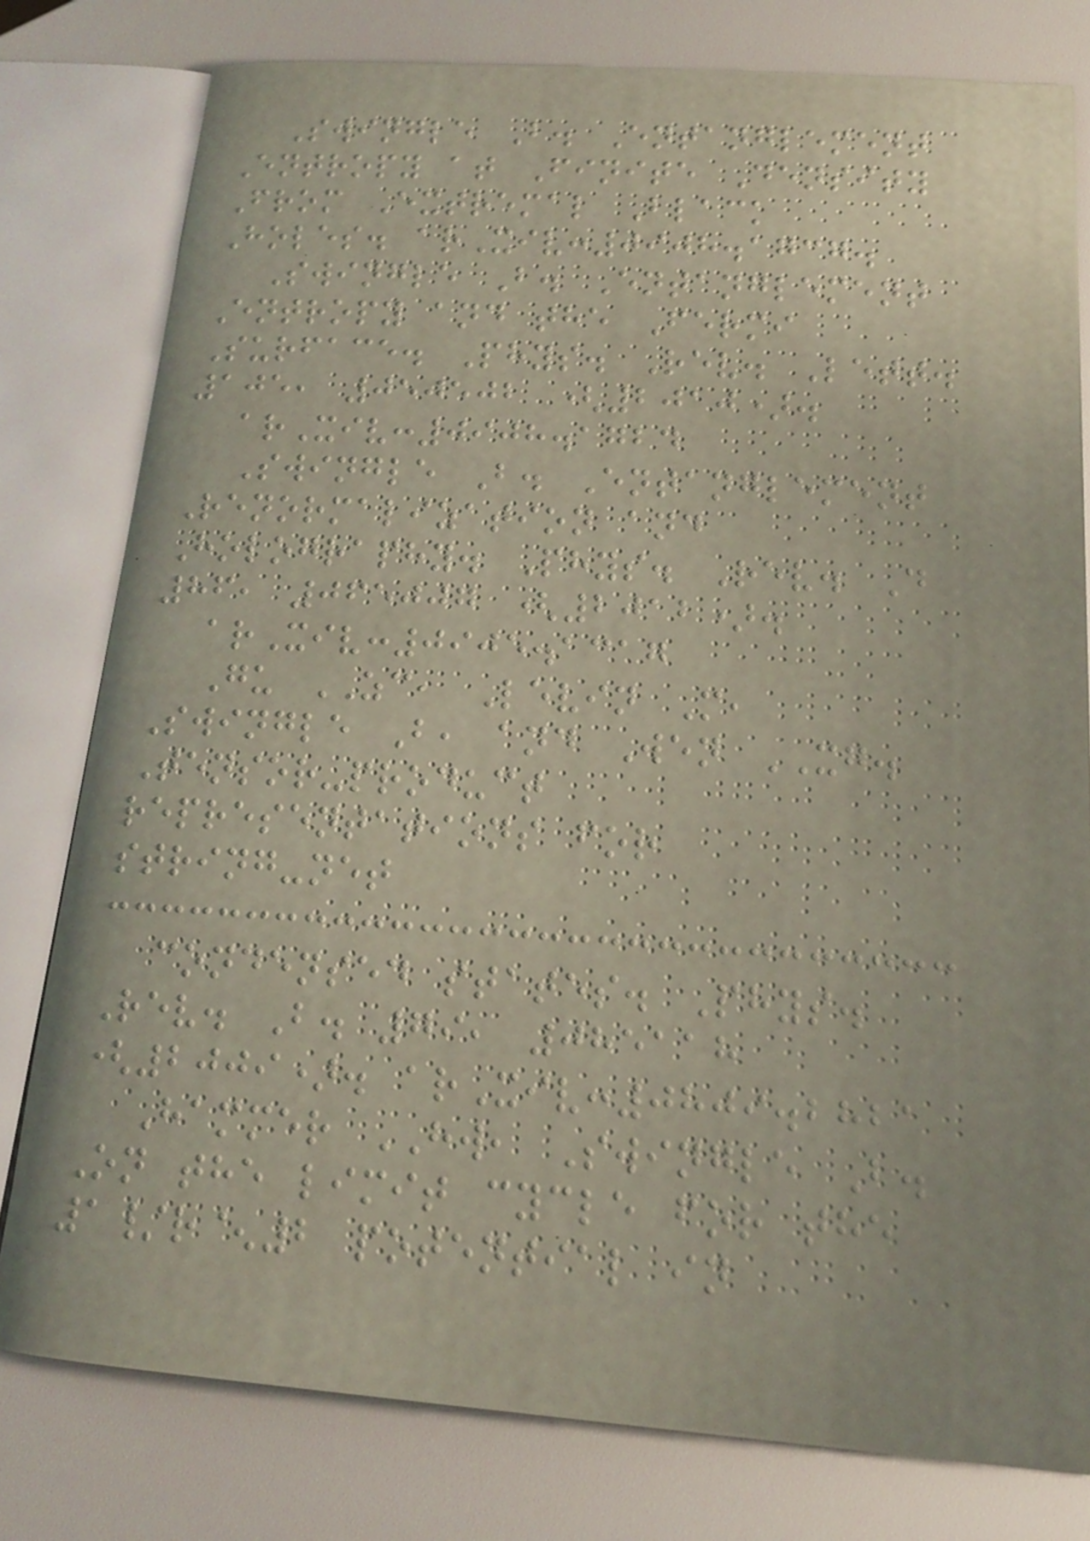Swingle B. Entanglement
Entropy at Finite Density
From Extremal Black
Holes. arXiv:0908.1737.
Swingle B. Entanglement
Entropy and the Fermi
Surface. Phys. Rev. Lett.
105, 050502 (2010).
arXiv:0908.1724
Swingle B. Entanglement
Renormalization and
Holography. Phys. Rev. D
86, 065007 (2012).
arXiv:0905.1317
Gu ZC, Levin M,
Swingle B, and Wen XG.
Tensor-product
representations for
string-net
condensed states. Phys.
Rev. B. 79, 085118
(2009). arXiv:0809.2821
Hammer HW, Swingle B.
On the limit cycle for the
1/r^2 potential in
